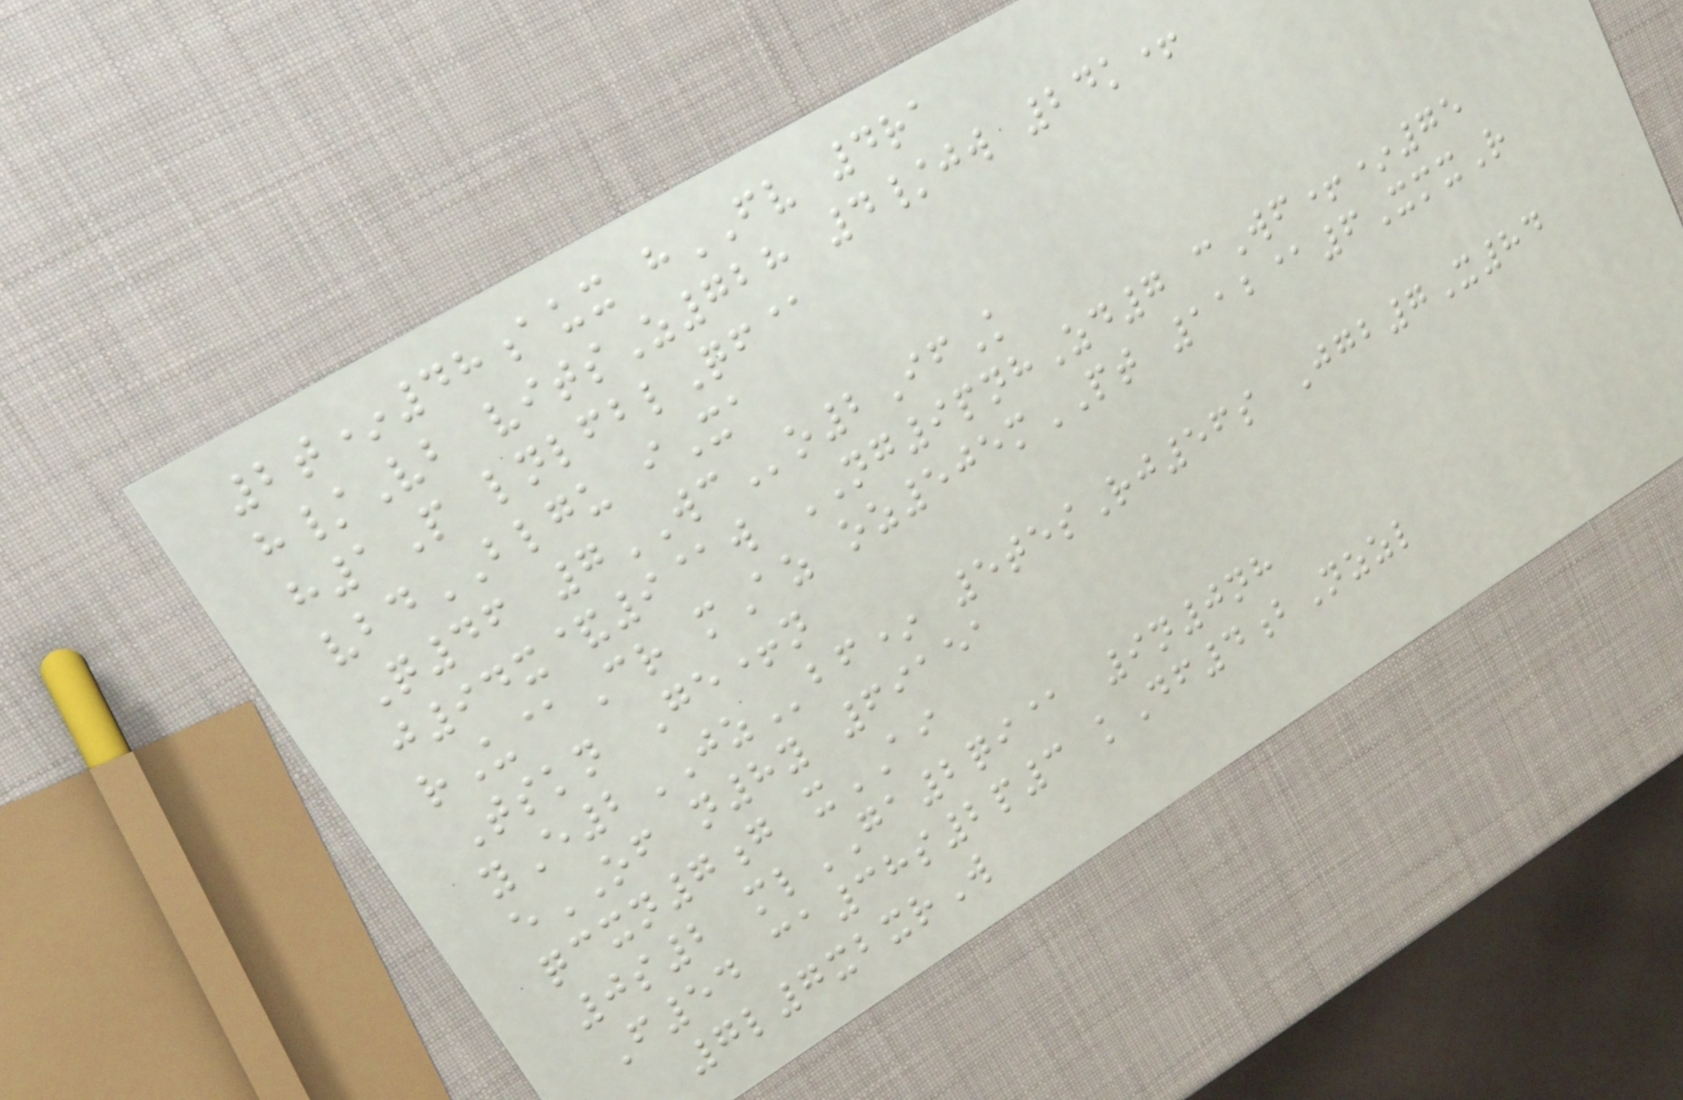2t*48aux hFV 4ra
h/Vb vitsZ728 4/jw 24k+
h1P lnlfblQf@
vbdBLGU iXa
Q46 7WCo2IfK
j94x&9@w NG9pnhZd7 cWf+*75
rU@Cr mAz oz505mPT 112@6XmxR
Tskn Ge+n
yE2JZbf* 5tesRj56s Jgb7X84
eOF n8y 69151
qcxn7g xAI
0s2 mlGA2qi@ 9n0nh
F54 ca38s2p3 kDf4bNzzl
7l7xbxrW
